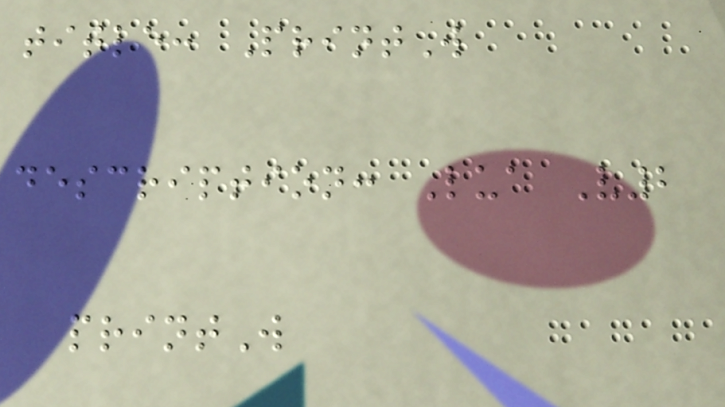title: PrintW
description: Lua V2
printW
